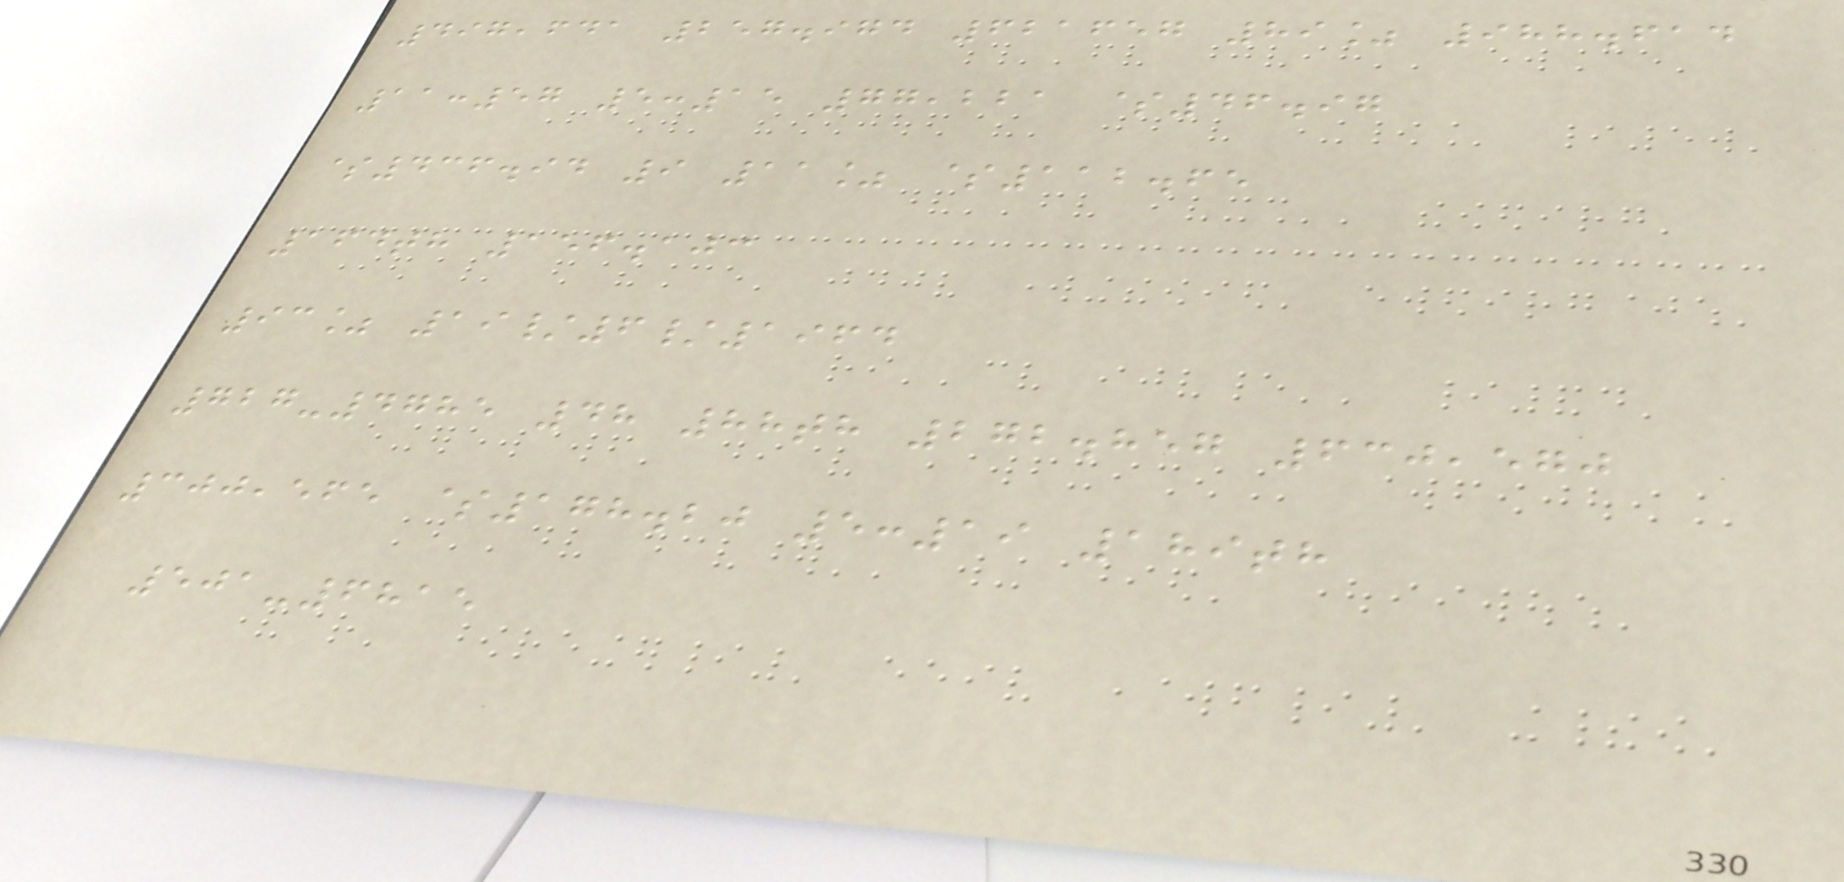497,641 257.974 621657 89% 988.614
11:57 5:15 77,221 $46.97
$436.94 9 11% $112.65
164th 156.103
93% 19/6/1964
727-4785 48 88th 272.857 630,570
300,565 $178.20 5:19 189th
501-6815
